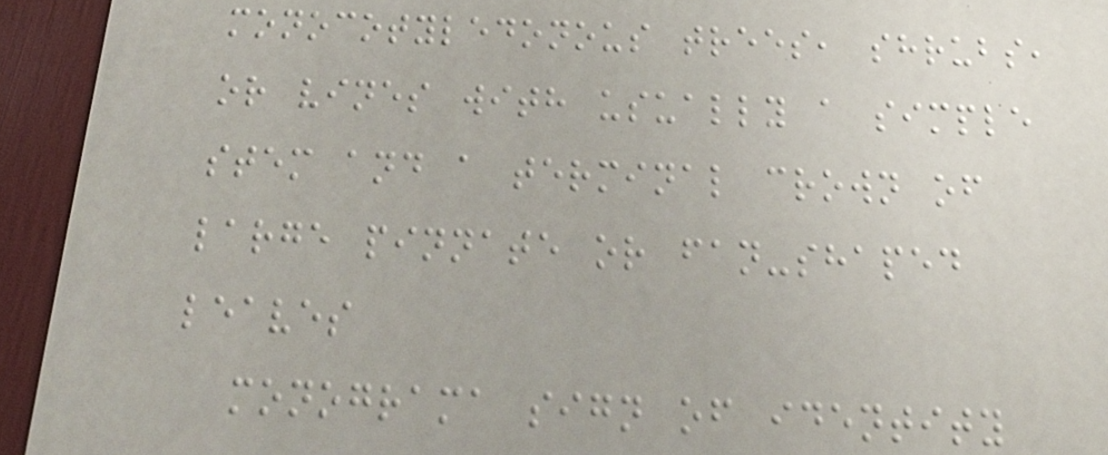monocotyledonous trees, shrubs,
or vines with usually a simple
stem and a terminal crown of
large pinnate or fan-shaped
leaves
monograma sign of identity
